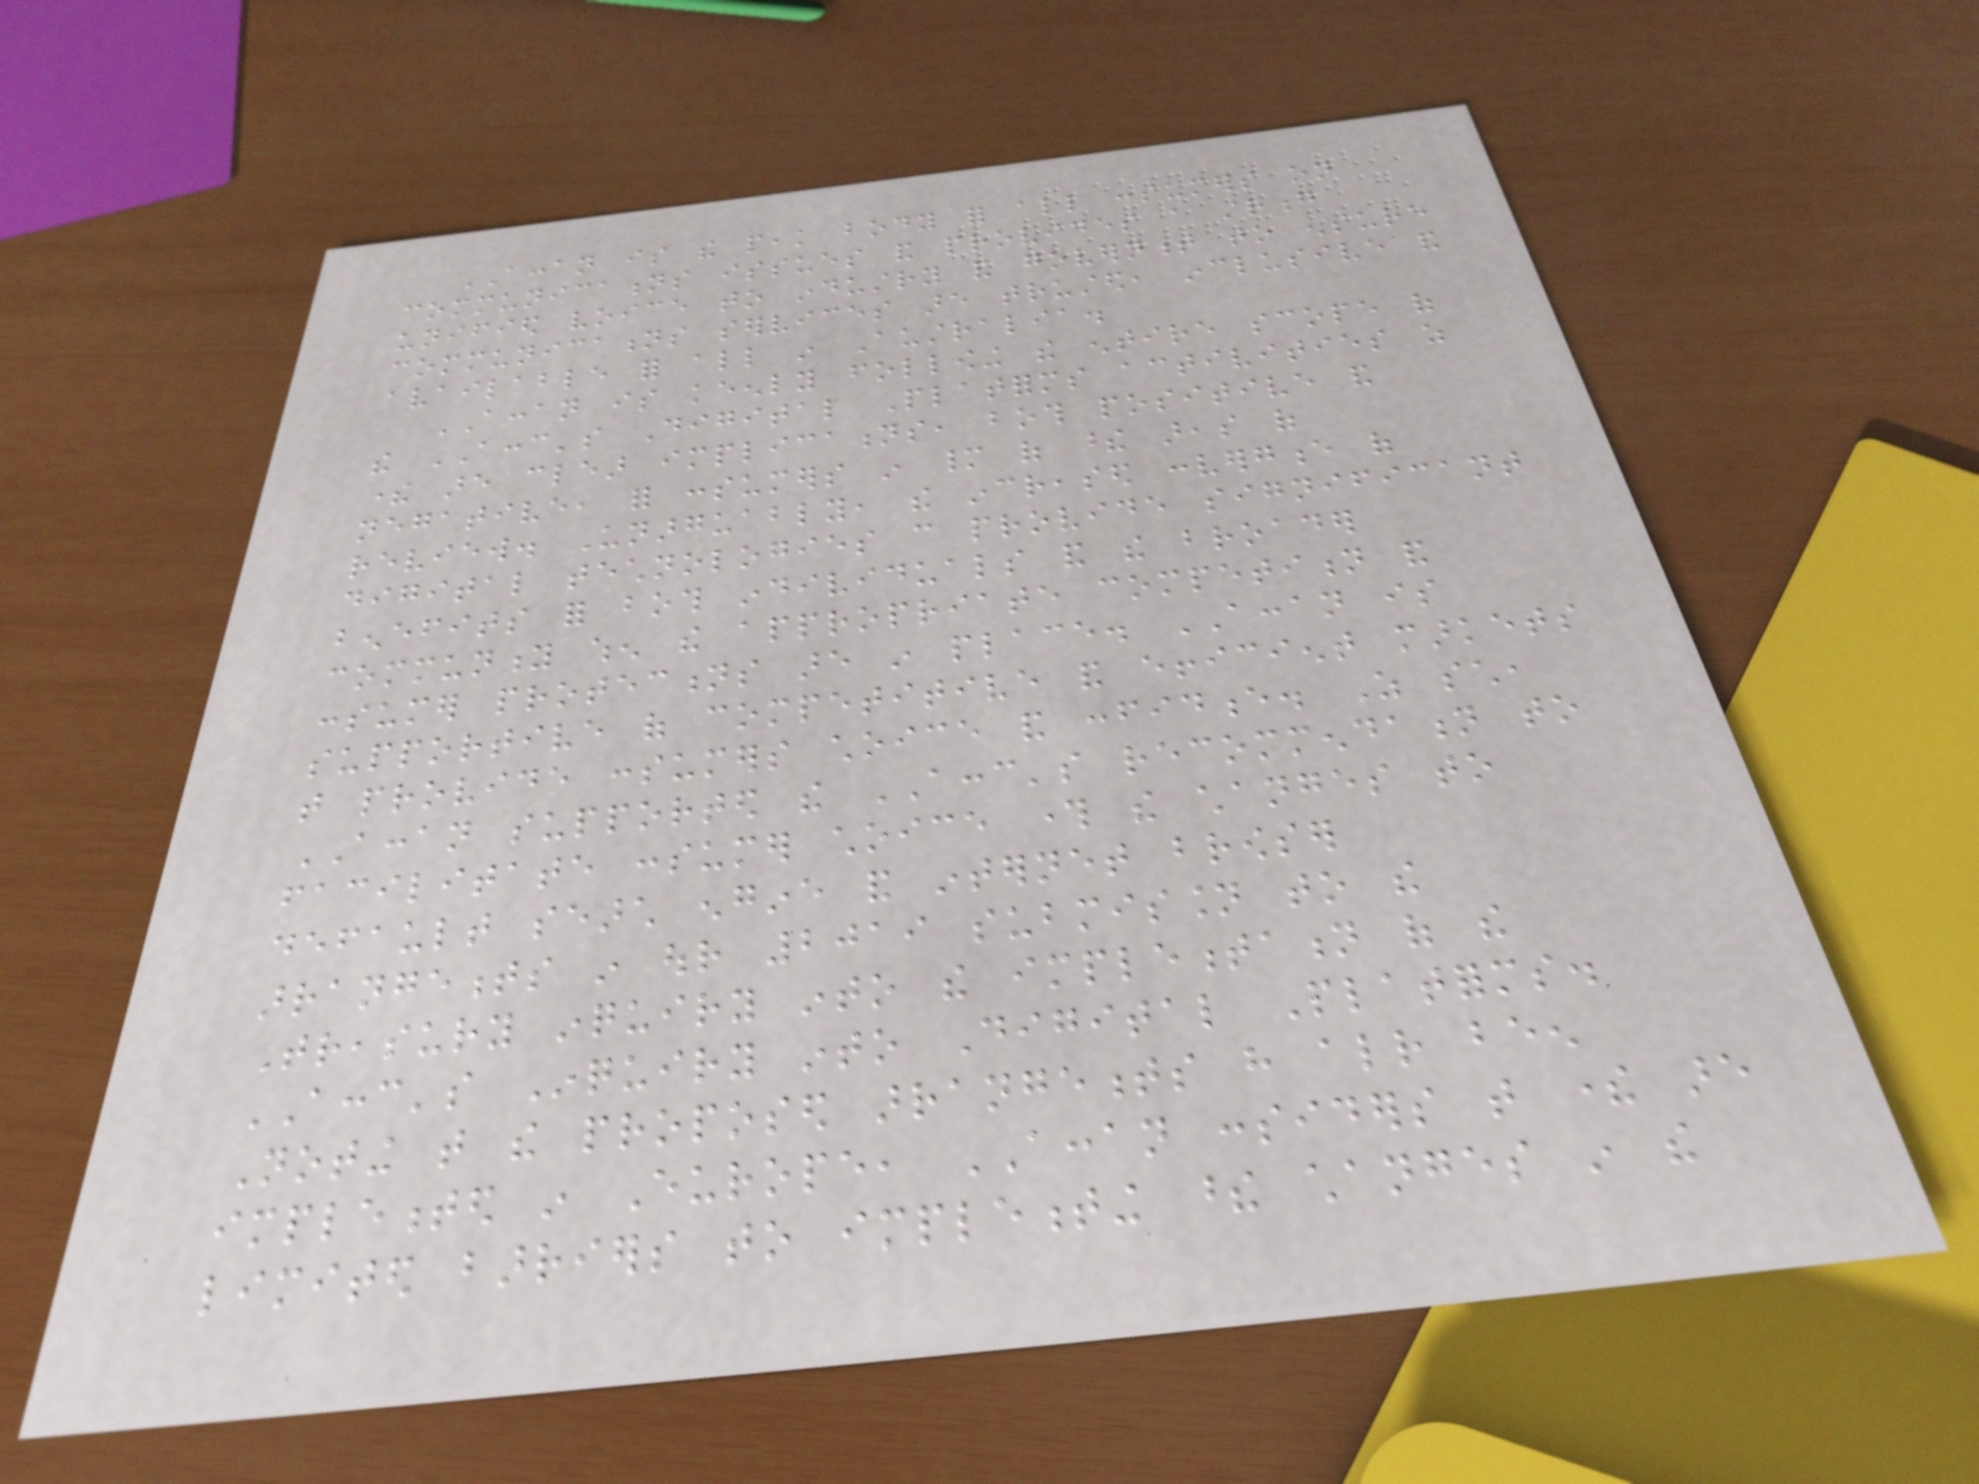ACCAN is the peak body for all consumers on
communications issues and provides a strong
unified voice to industry and government to ensure
communications services are trusted, inclusive and
available for all in Australia.
ACCAN is keenly following the entire scope of
the ACCC's Digital Platforms activities as
there are clear implications, both positive and
negative, for consumers in many of these areas of
review. Unarguably, the increased convergence of
digital technologies can provide significant
benefits for both individuals and the broader
community when the appropriate competition and
consumer protections are in place. ACCAN is
supportive of competitive and efficient markets
that provide consumers choice and confidence. As such,
ACCAN supported the ACCC's recommendation to
facilitate consumer choice through the changes to
default search engine and internet browser
arrangements in our 2019 submission to the
Treasury inquiry into the implementation of the
ACCC's Inquiry into Digital Platforms.
Noting that the proposed arrangements have already been
implemented in Europe, ACCAN considers that there are
limited barriers to implementing these changes in the
